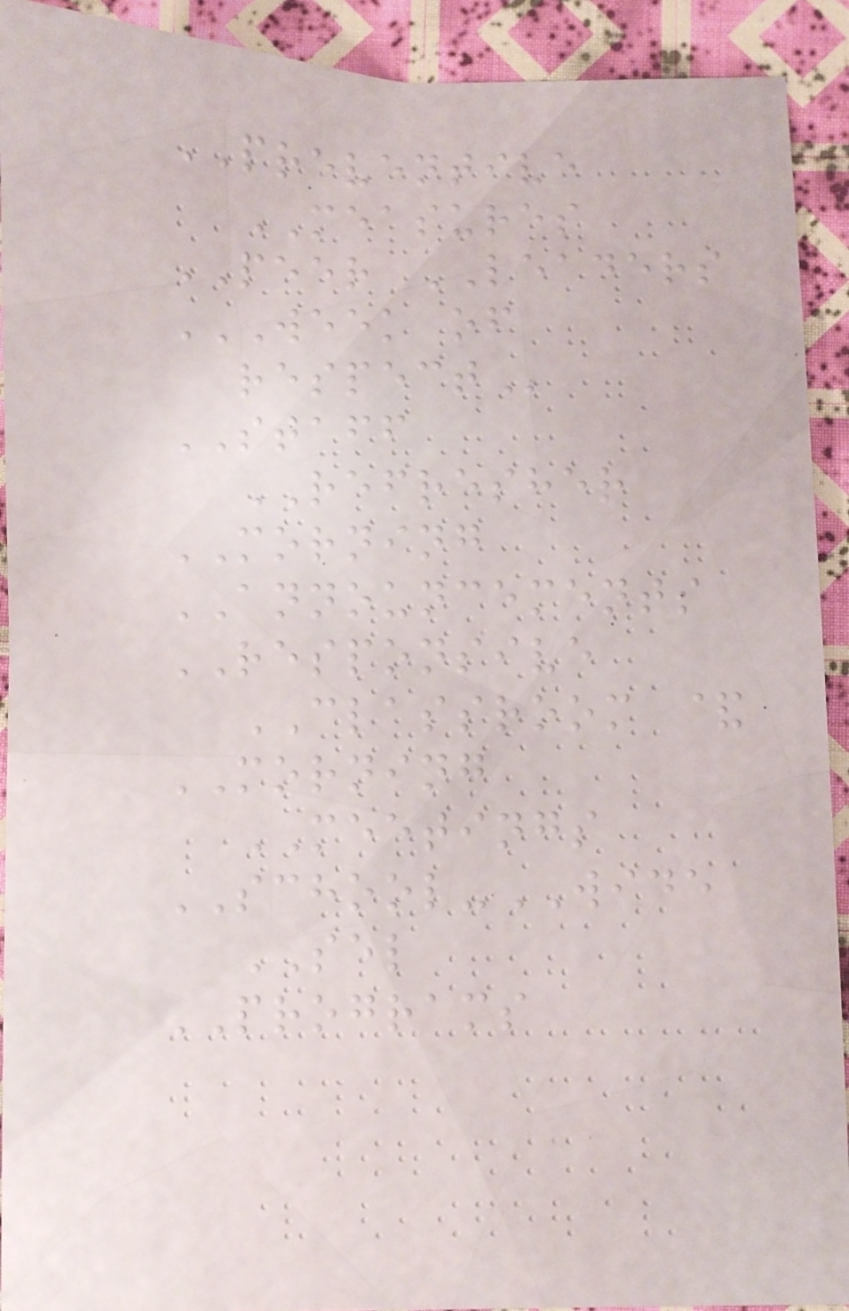PREVENTIVE
MEASURES
PEER LEADERS
WEEK OF
RESPECT
STAFF
REFRESHER
MORNING
ANNOUNCEMENTS
RESPONSIVE
CLASSROOM &
MORNING
MEETINGS
SCHOOL-WIDE
SEL
PROGRAMS
